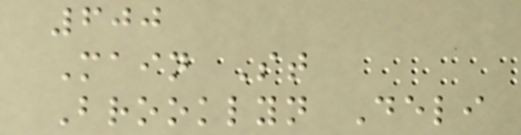600
Main St
Brooklyn Deli
